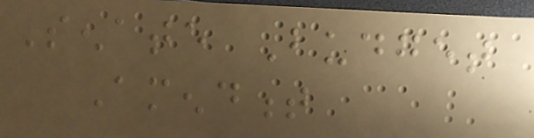Senate Budget
Amendment
